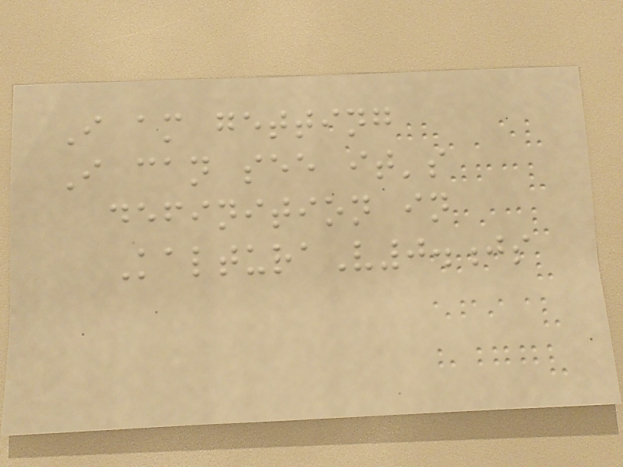I am getting
I can see it's
definition in
KalturaV0.js
